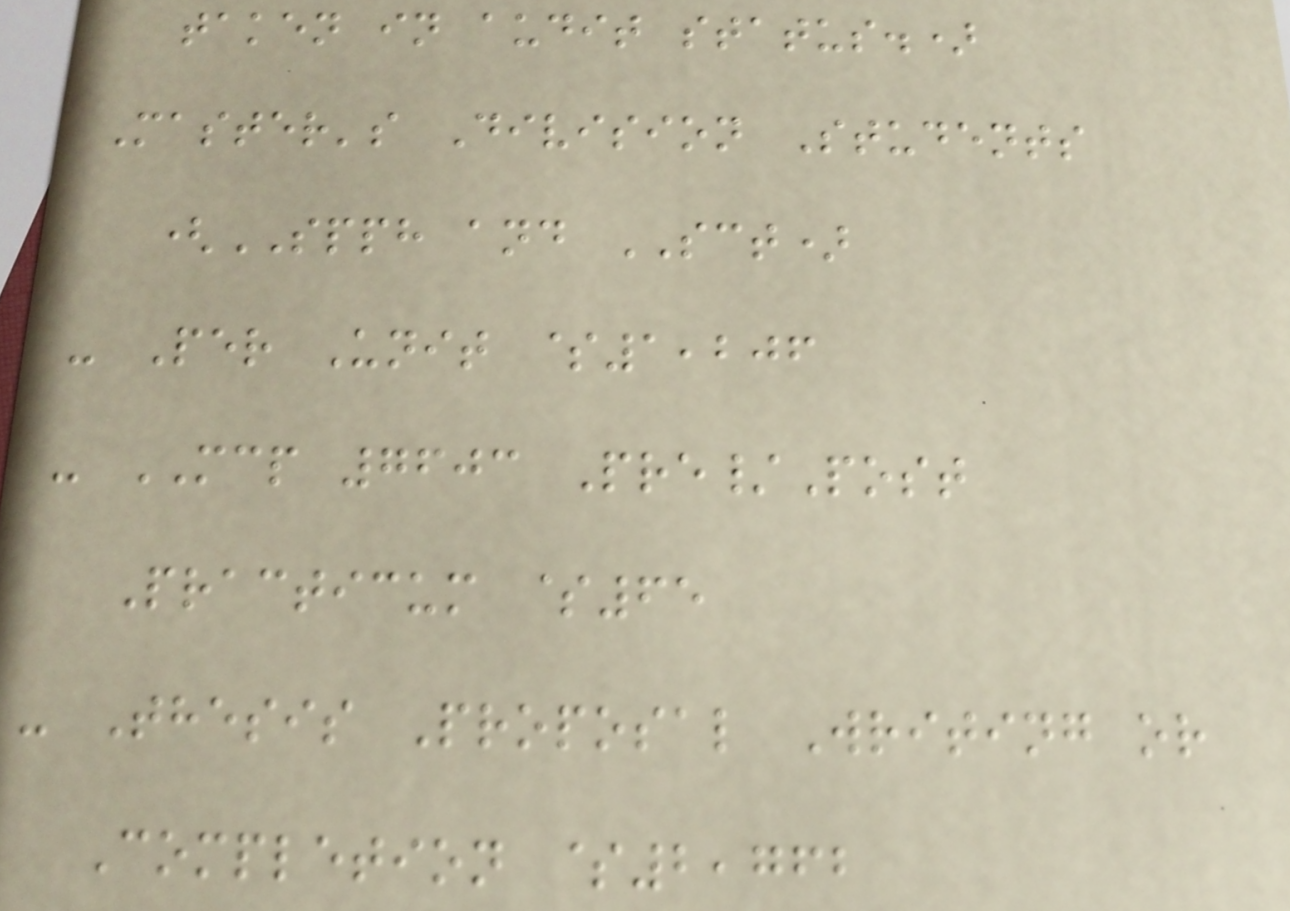taken in audit status.)
Master's Division Students
(SPPH and SCT)
- Per Unit $1,206
- MCP 7603 Pre/Post
Practicum $65
- Thesis Proposal Writing or
Completion $2,762
